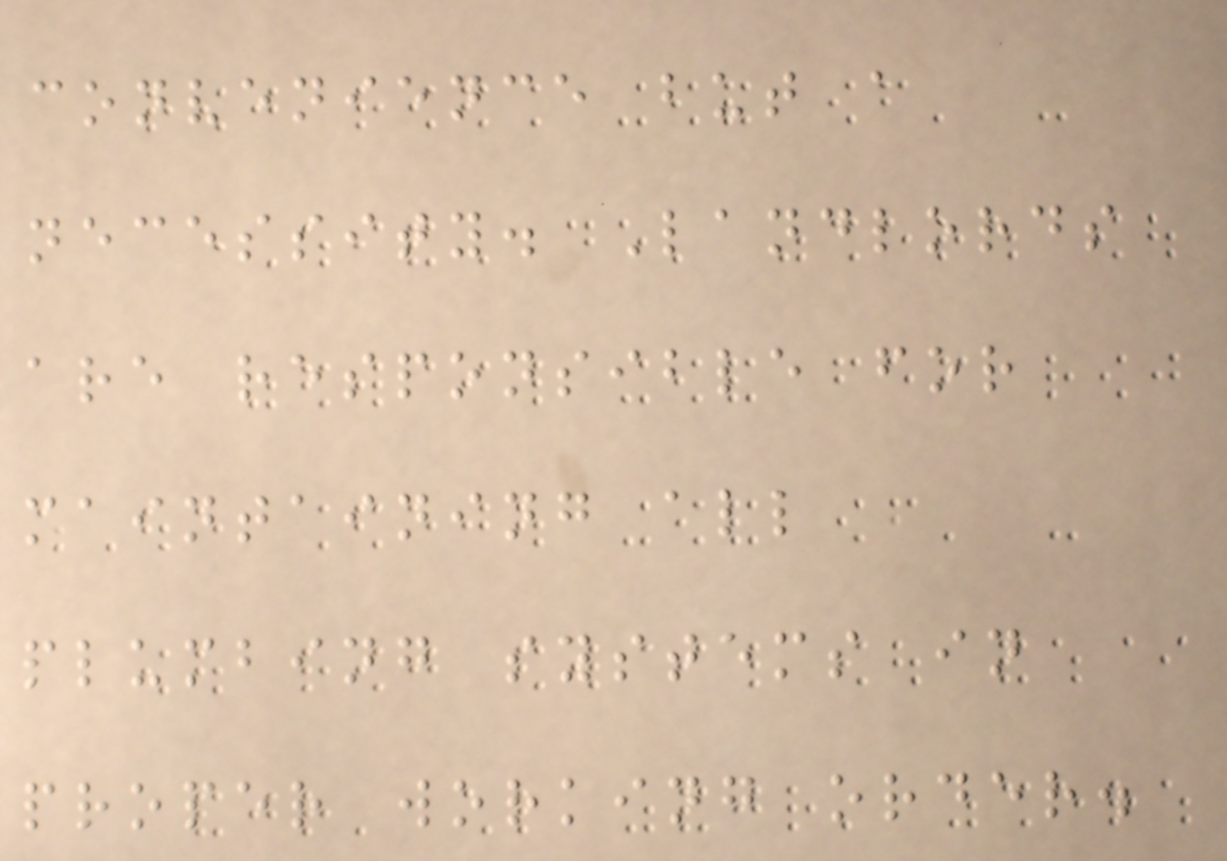convenience but a
necessity. Landlords
are responsible for
maintaining all
plumbing systems in
proper working order.
